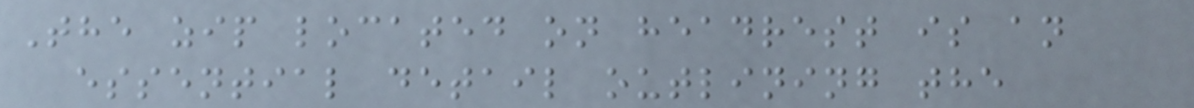The zip located on headrest is an
essential detail outlining the
